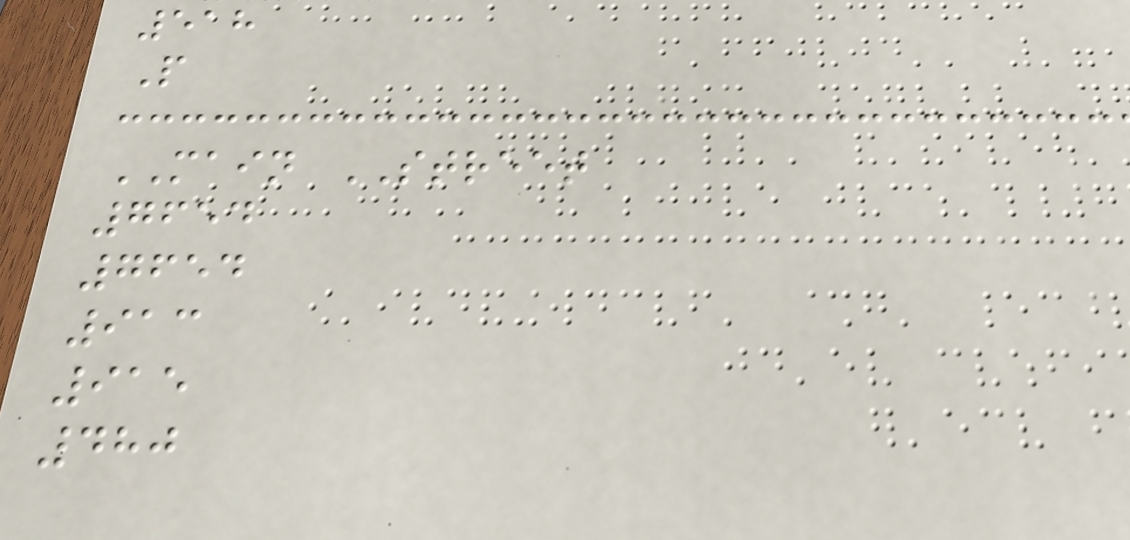518
P
MAIN STREET
7654
7654
913
915
480
